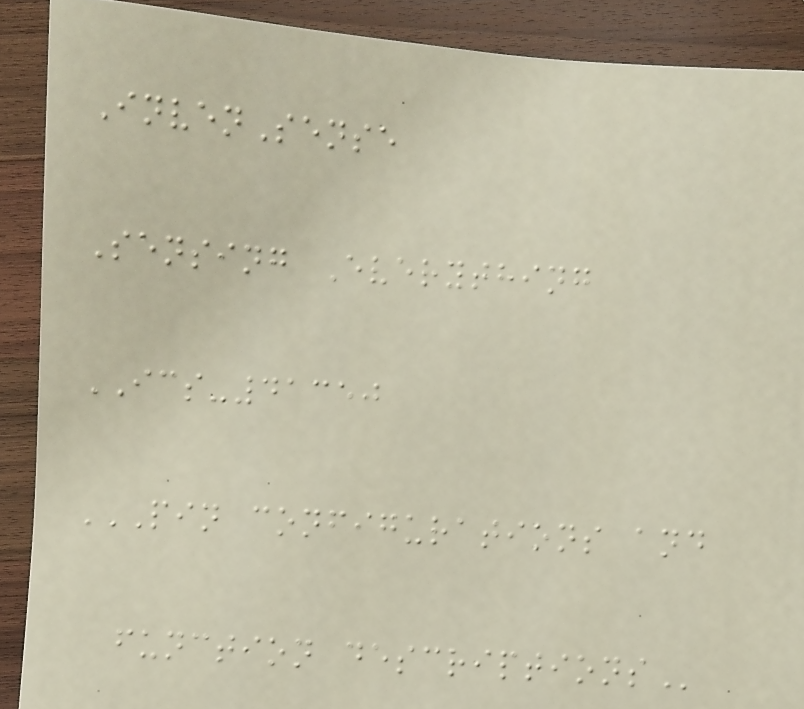InvenSense
Sensing Everything
ICS-41350
PIN CONFIGURATIONS AND
FUNCTION DESCRIPTIONS
